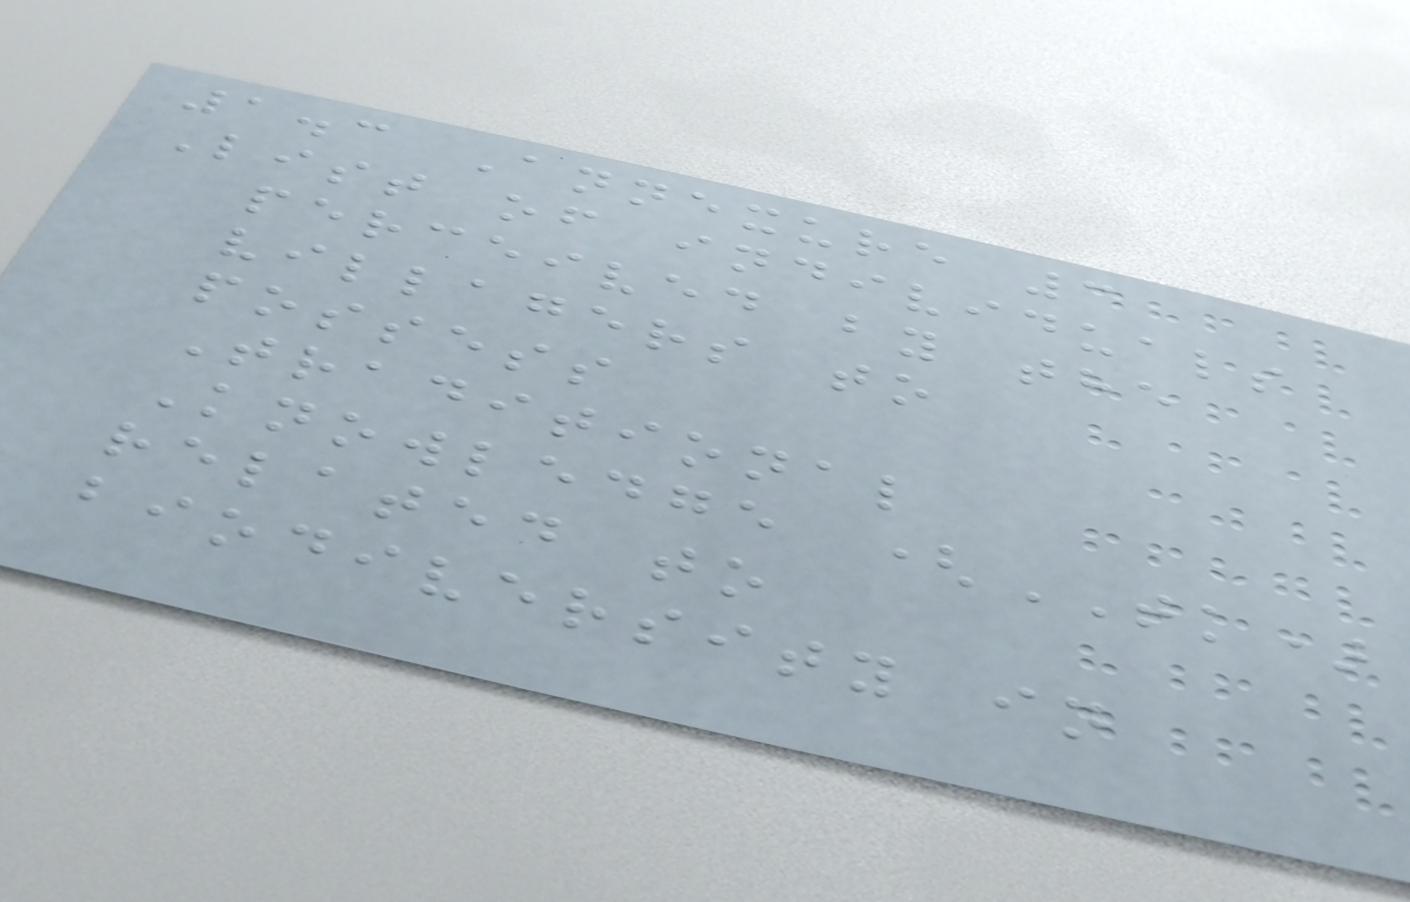1.3 Annexure 3
List of individuals
perceived by the
villagers to
possess
Traditional
Knowledge (TK)
related to
biodiversity in
